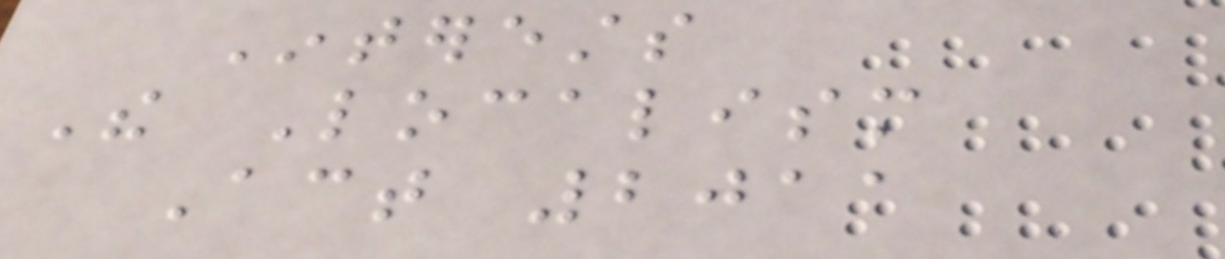Interests
The Localism
Act 2011
